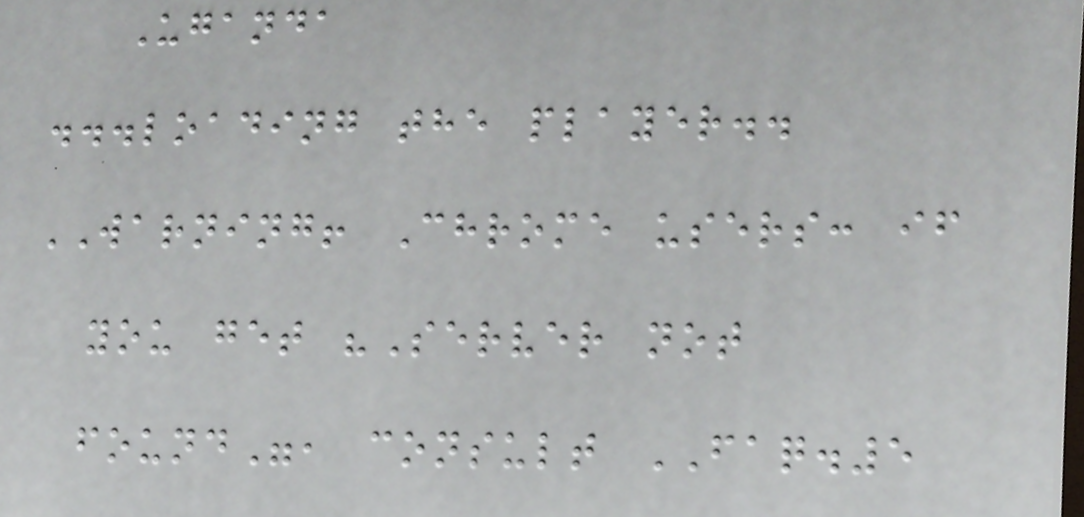Uganda
...loading the player..
WARNING! Chrome users: if
you get "Server not
found", consult FAQ.5
